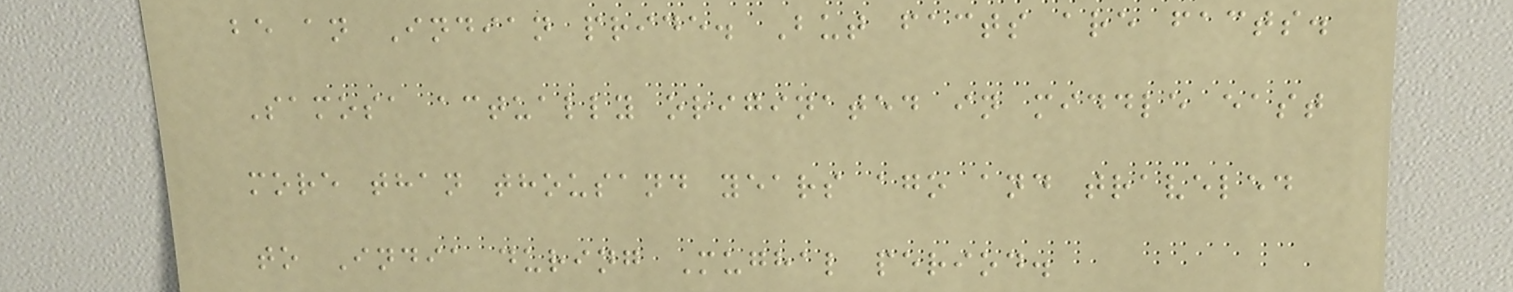be an Indian pride. But facts are facts.
Samosa actually originated in middle east
more than thousand years ago and traveled
to India during Mughal period.
